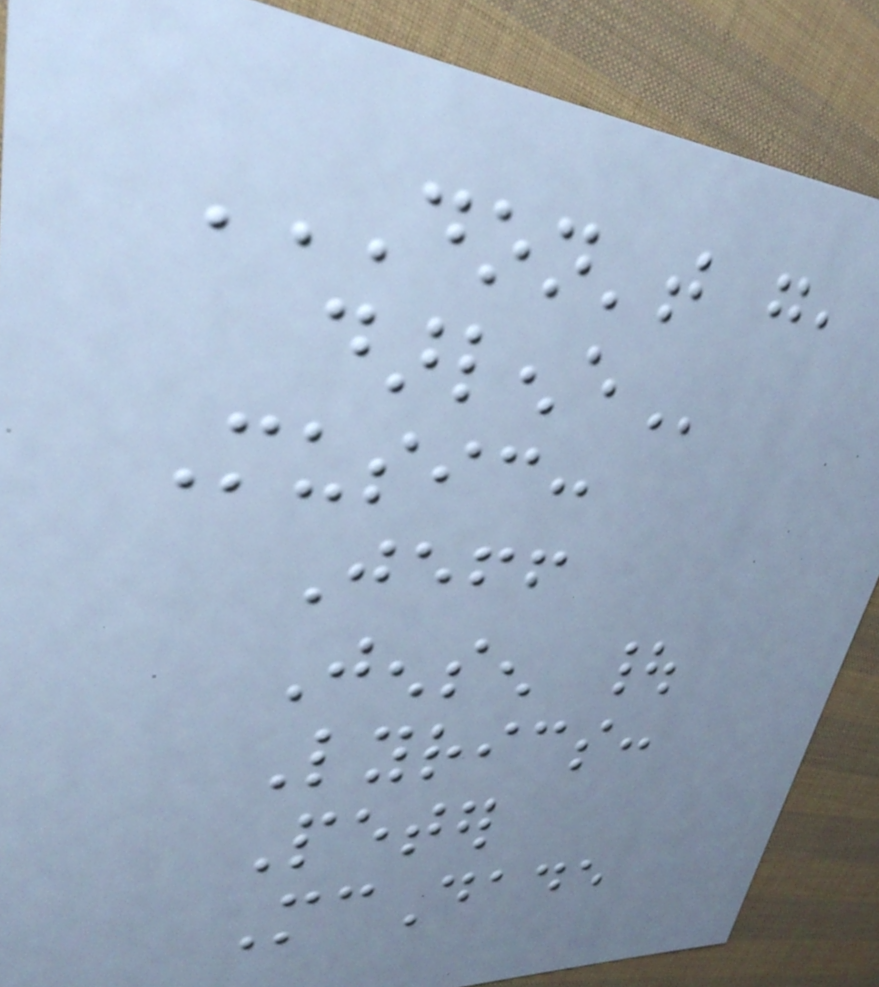DON'T GO,
DARLENE
Music:
Jeff
Jensen |
Lyrics:
Peter
McDade
